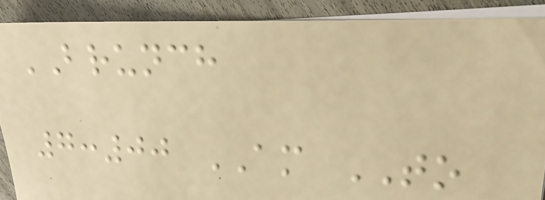BRUNCH
7:00 AM TO
